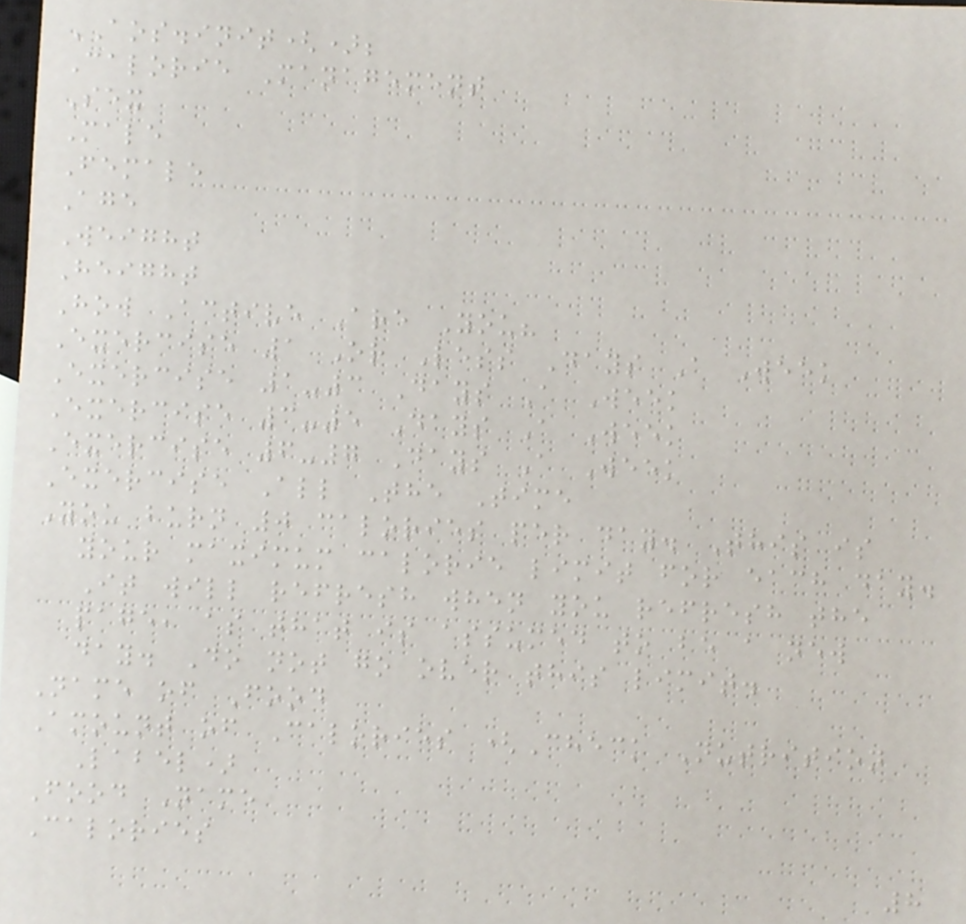AOS.init();
Calorie Management
Sex
Male
Female
Age
Weight
Height
How Active Are You?
Exercise 1 Or Less Days A Week
Exercise 1-3 Days A Week
Exercise 3-5 Days A Week
Exercise 6-7 Days A Week
Exercise All The Time
You burn 0 calories per day. This is
your maximum calorie limit for each day.
It will refresh when you refresh the
page, as that is assumed to be a new
day. Do not go over this limit.
Name of Food
Amount of Calories (Check Nutrition
Label)
Food Name
Calories
8
